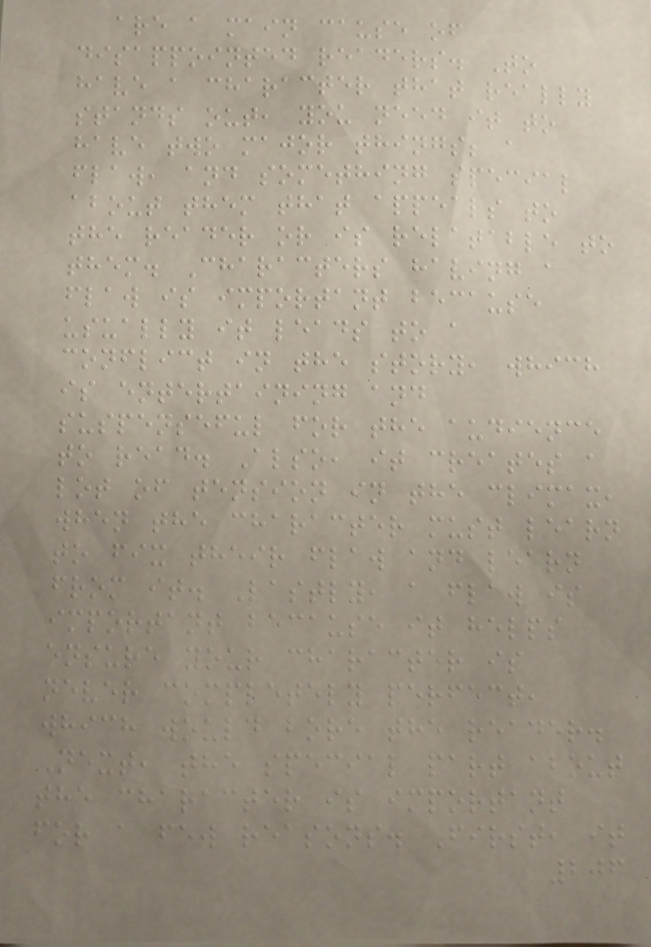are a main cause of
disappointed readers. To
have a character that really
stands out, you need it to
have two major things; a
flaw, and something special
about them that appeals to
the reader or is relatable to
them. Characters having a
flaw is important because
usually it leads to a
conflict in the story, which
is entertaining and
suspenseful for the audience
to read. Also, it creates a
lot of tension in the climax,
when the character must learn
to fix their flaw and learn
from it. Lastly, a flaw is
important because it helps
ensure your character is
never completely perfect,
which would bore the reader.
Next, the special part about
the character is important
for a few reasons. First, it
206
